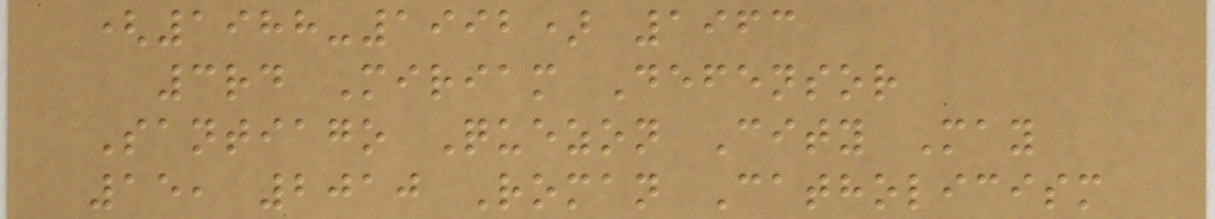(1988-1992) 1963
3rd Miriam Defensor
Santiago Quezon City May
15, 2010 Roman Catholicism
